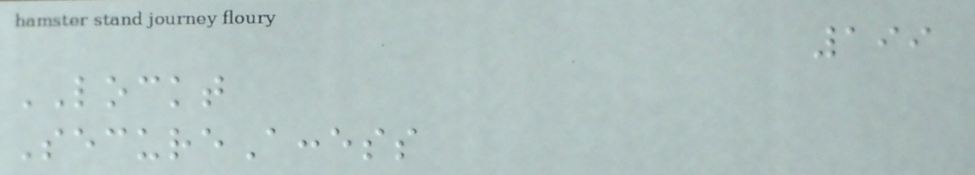199
LOCKT
SecureAccess
